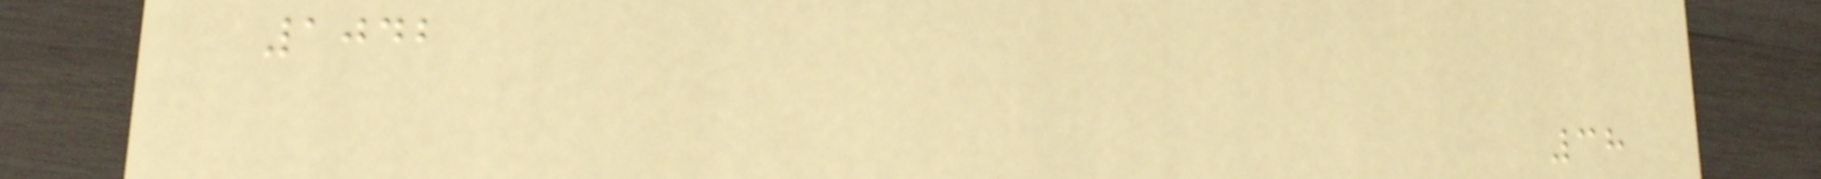1042
38
